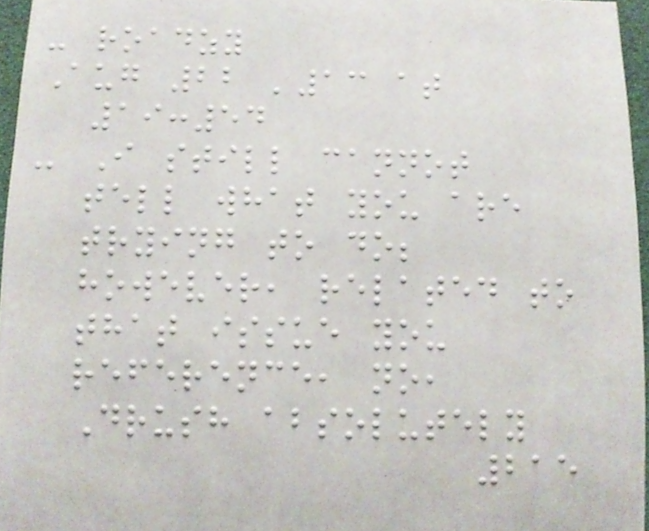- roadzy
Aug 22 '13 at
19:54
- I still cannot
tell what you are
trying to do;
however, related to
that issue you
reference, no,
Drush absolutely
215
